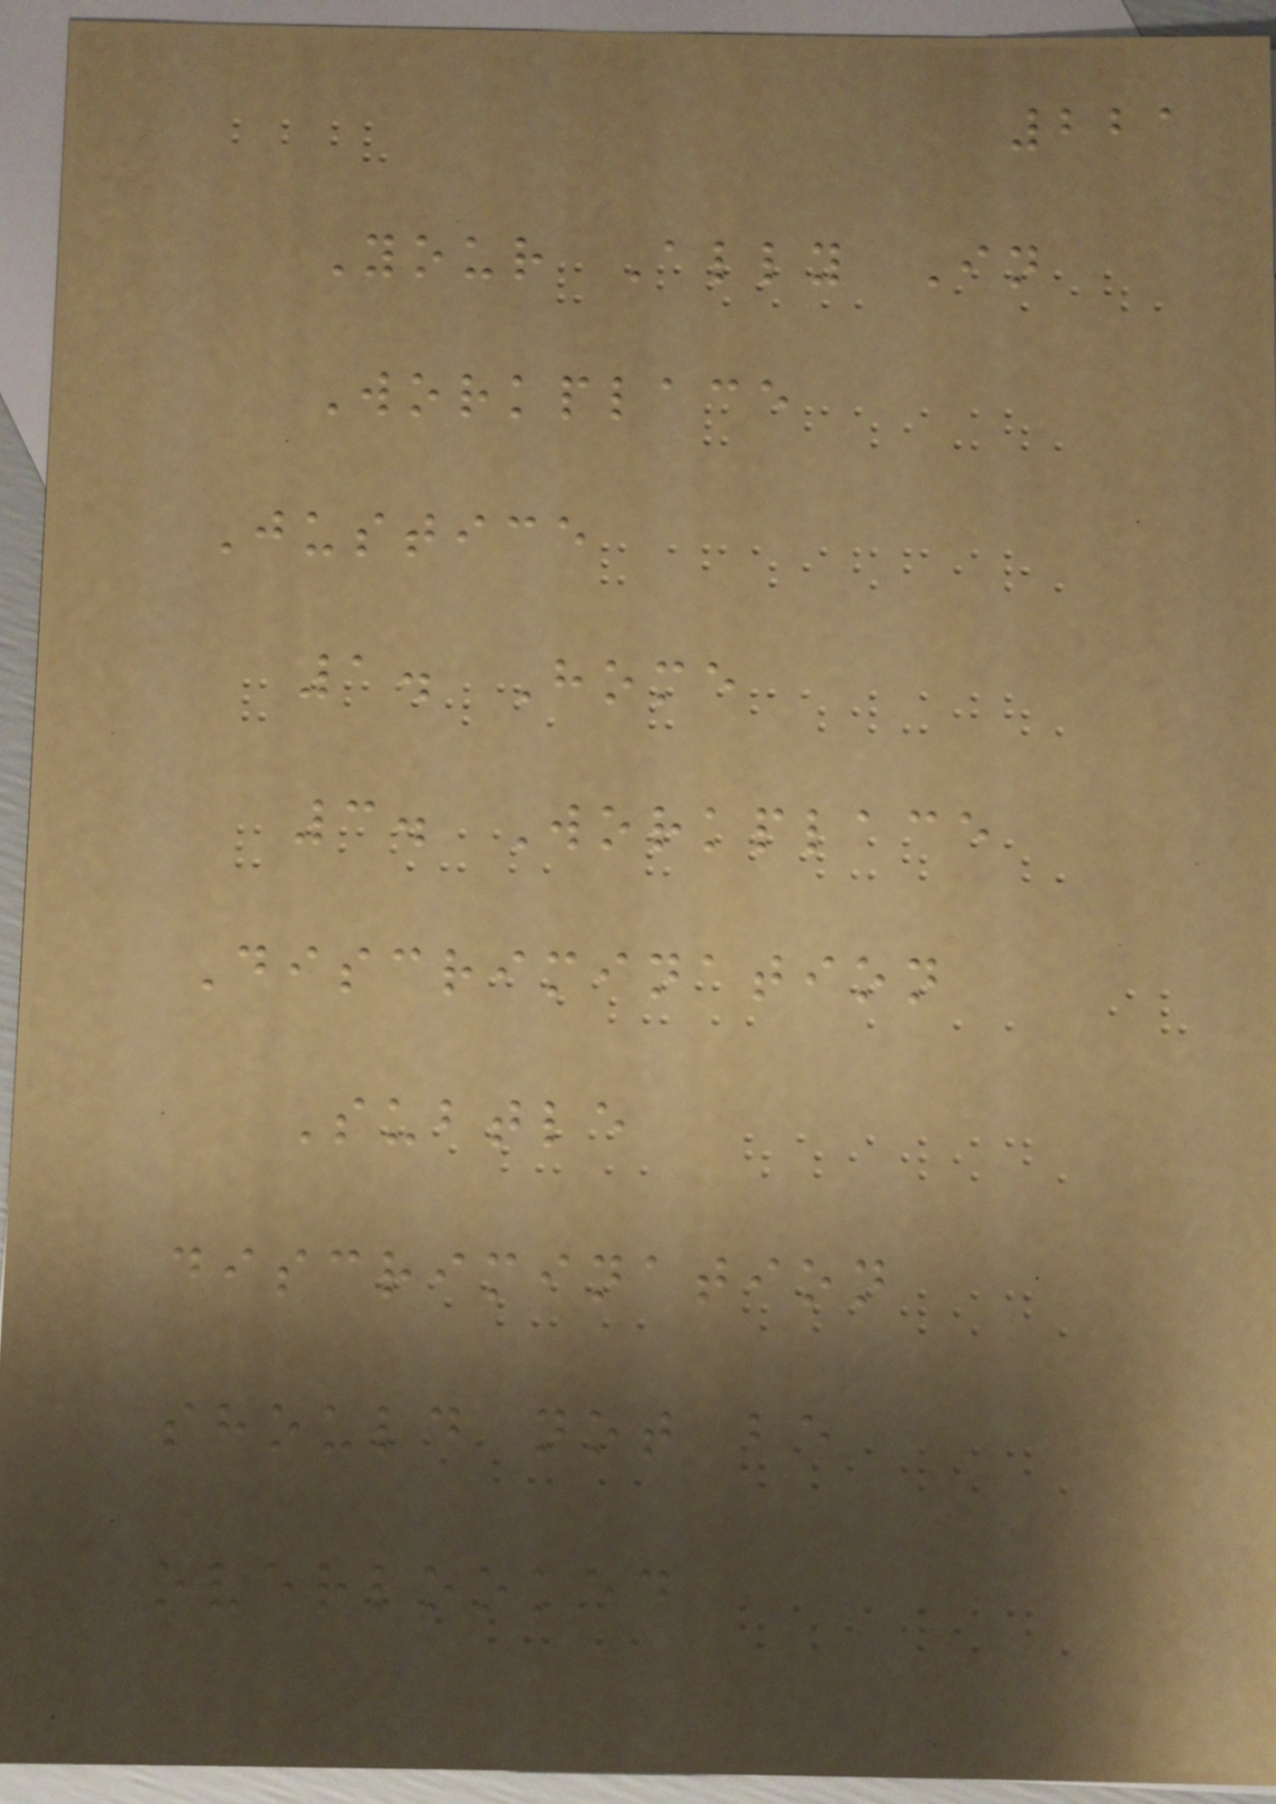221
Your Ally In
Workplace
Justice
1. Home
3. Workplace
Discrimination
Subtle
discrimination
should not be
overlooked
